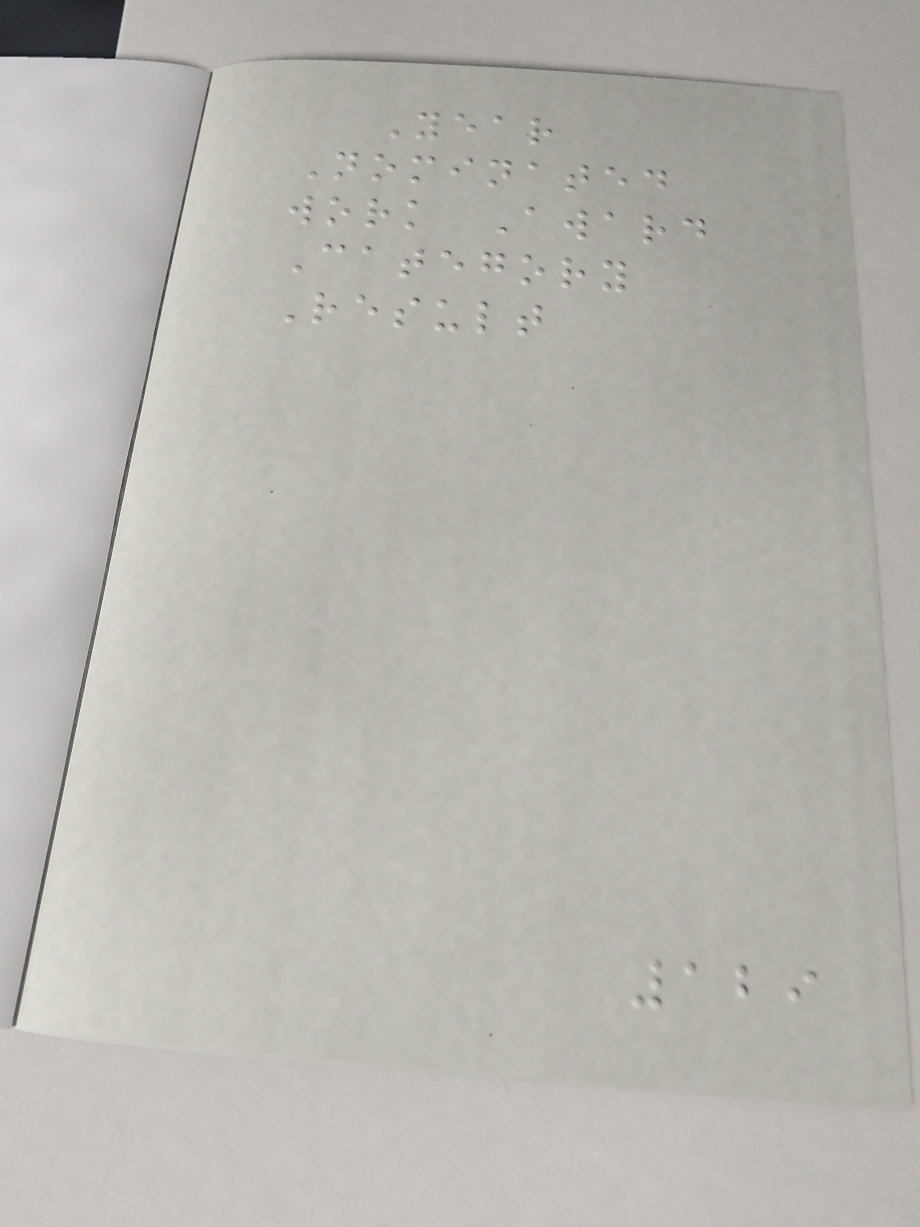Year
Nominated
work Award
Category
Result
129
